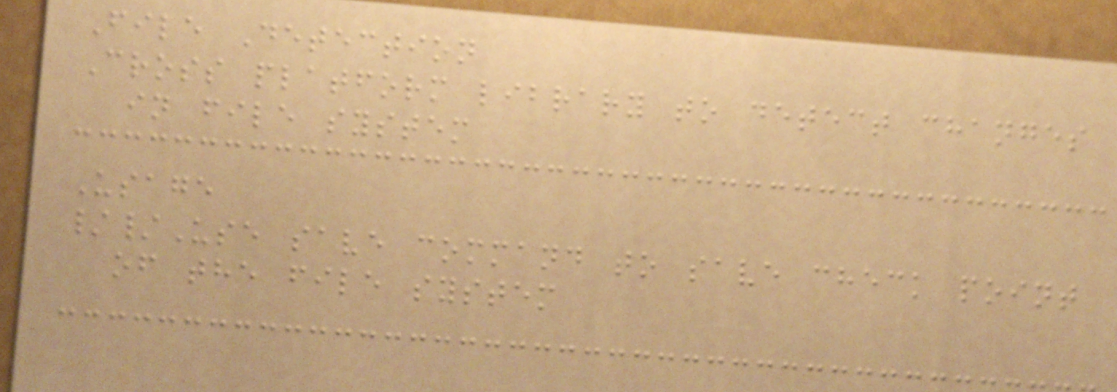File Detection
Cross platform library to detect changes
in file system
Usage
//Use save command to save check point
of the file system
